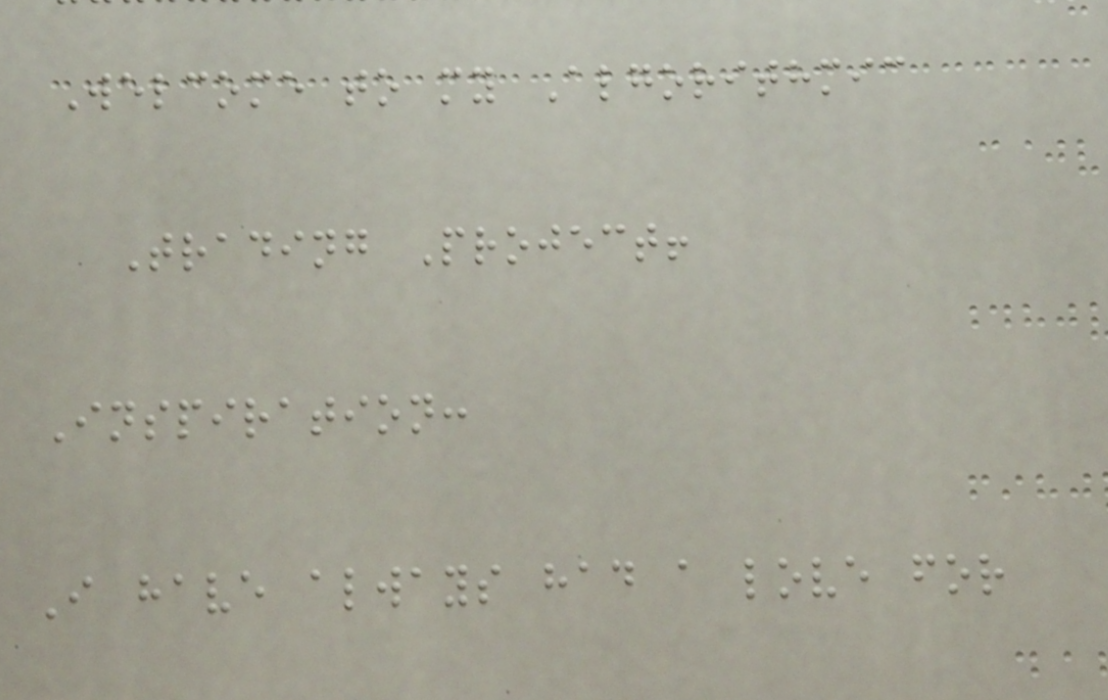Welcome to my Algorithmic
Trading Project!
Inspiration:
I have always had a love for
